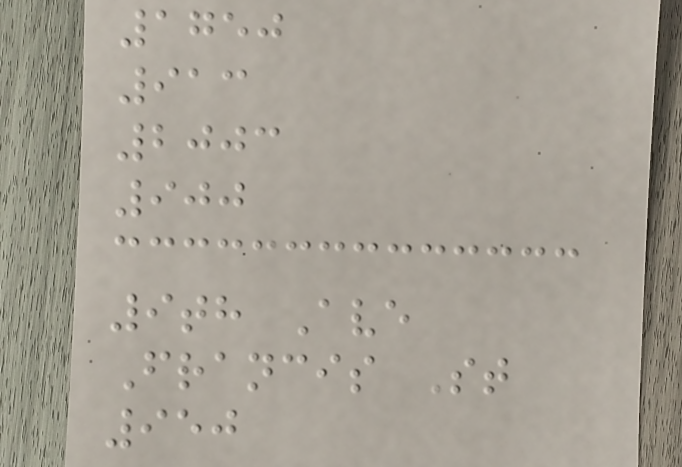1750
913
2003
900
9th Ave
Francis St
950
